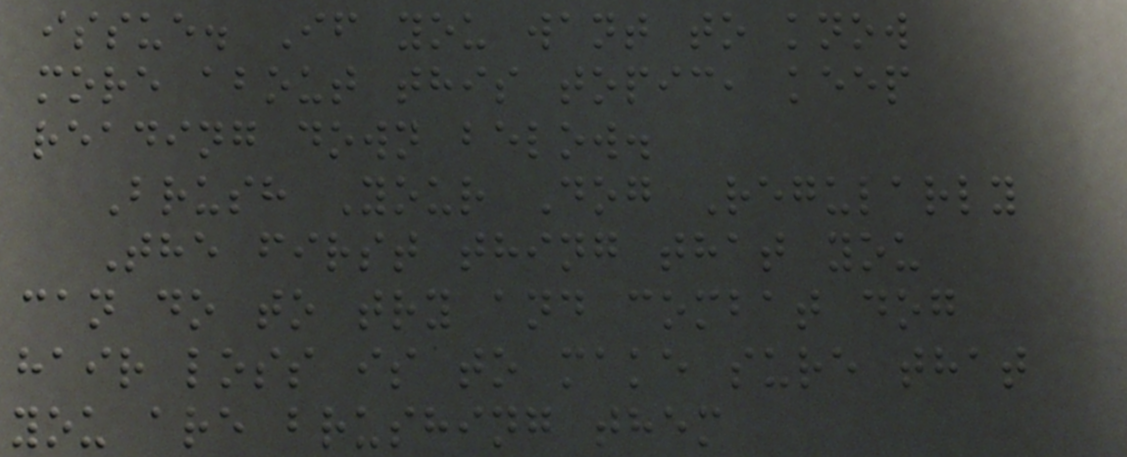issue. If you want to know
more about this topic, keep
reading down below.
Brush Your Dog Regularly
The first thing that you
can do to try and combat dog
hair loss is to make sure that
you are brushing them
